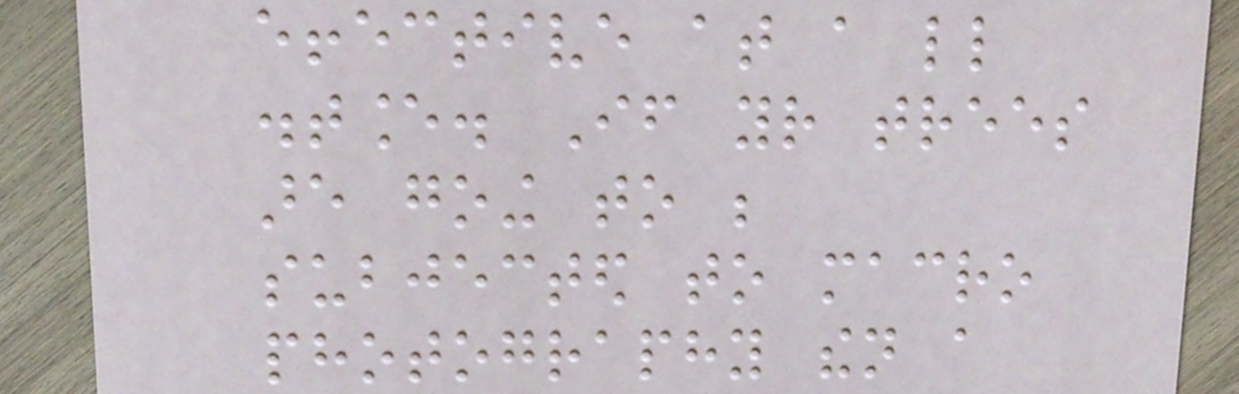effective at a little
distance. If your trees
are going to be
subjected to macro
photography then a
